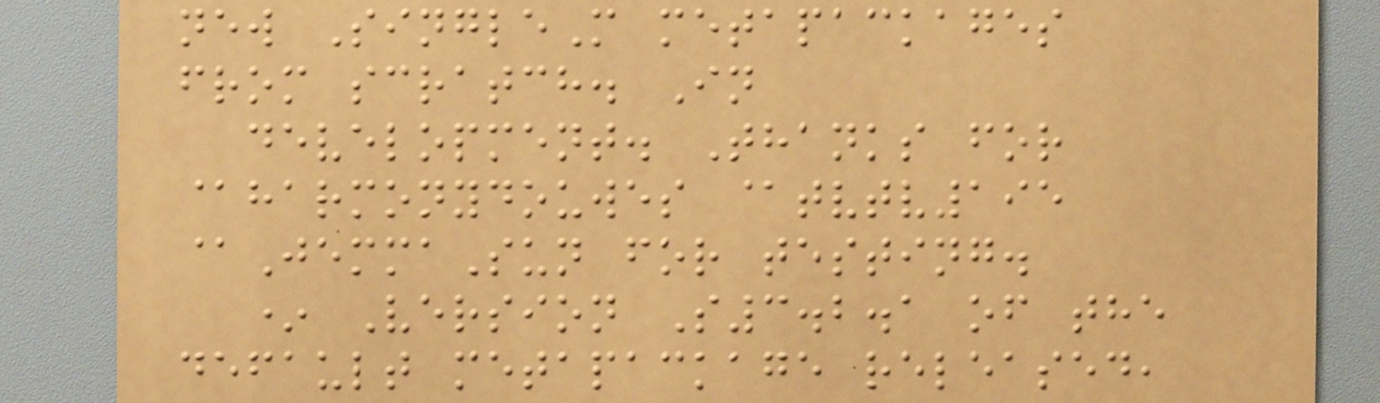new SingleM metapackages
from scratch. In
development. Thanks for
@harmonydouwes @tvtv195
@JemmaSun for testing.
* Version S3.2.1 of the
default metapackage released,
